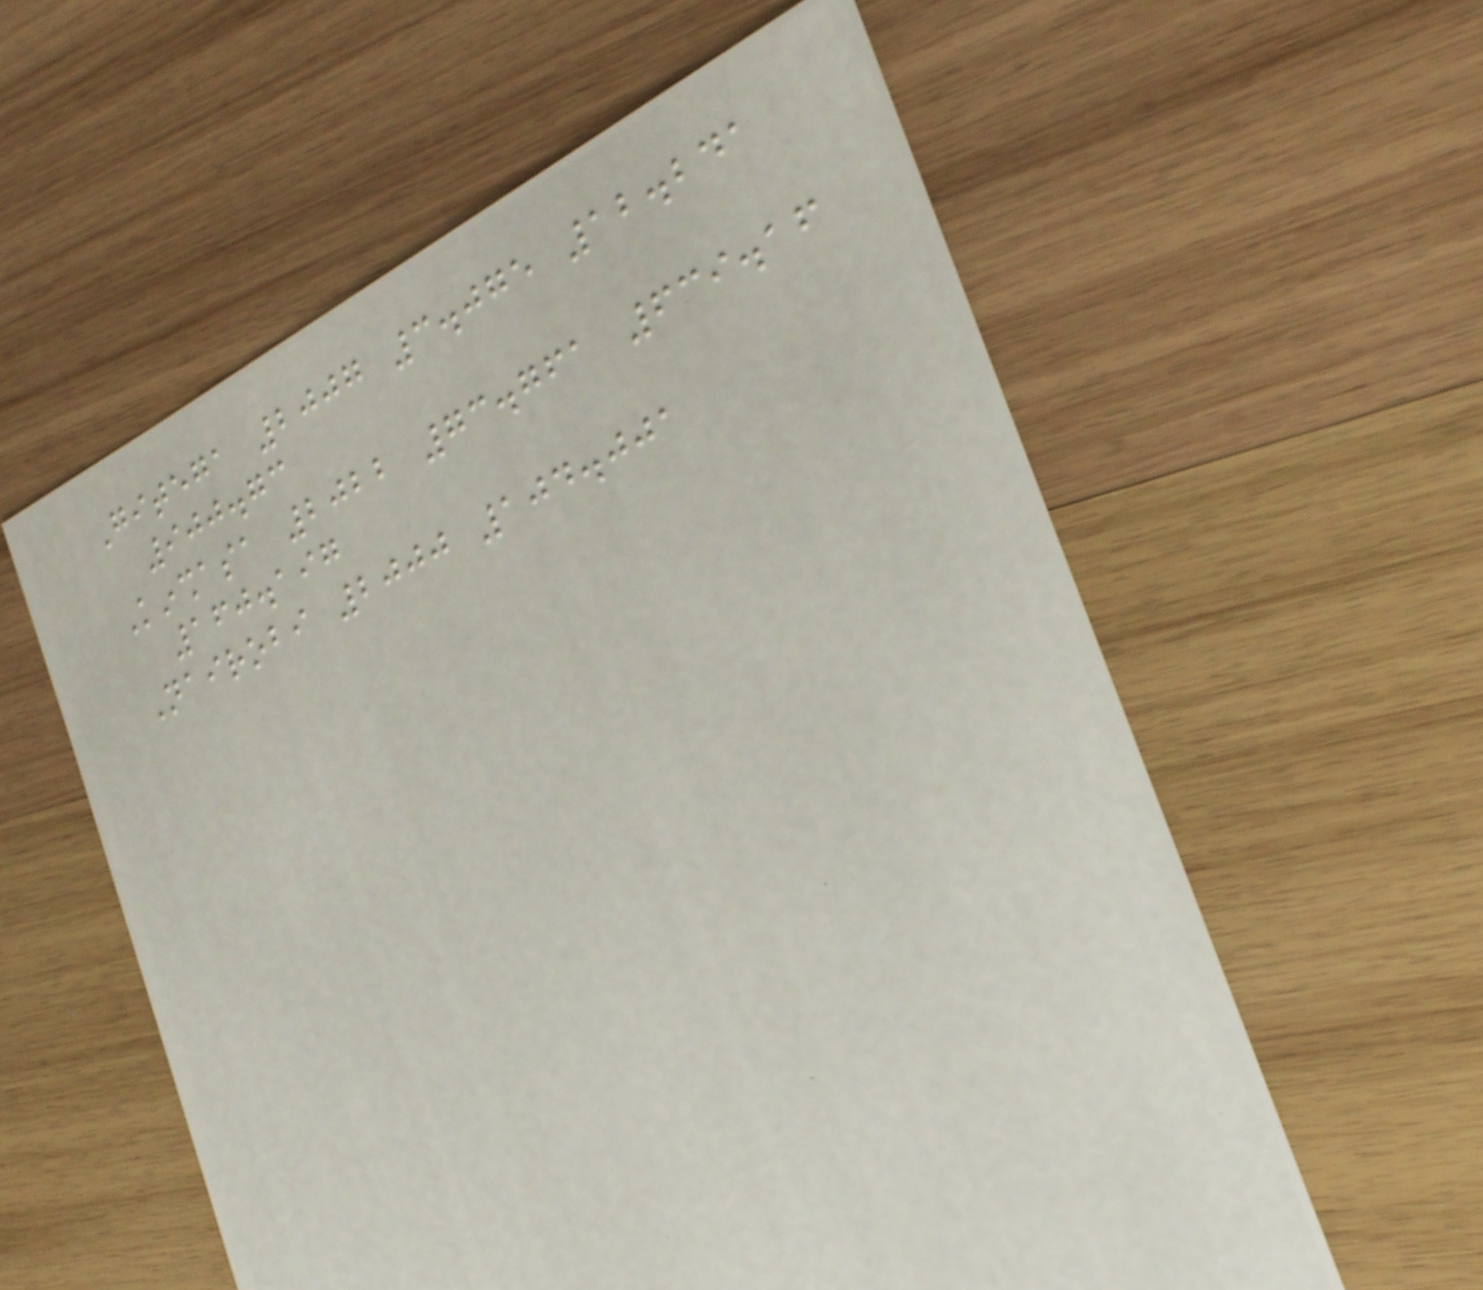Gitega 2007 3.075 12.241
900.73
Kinshasa 2022 73.761 639.16
160.197
Nairobi 2000 104.001
